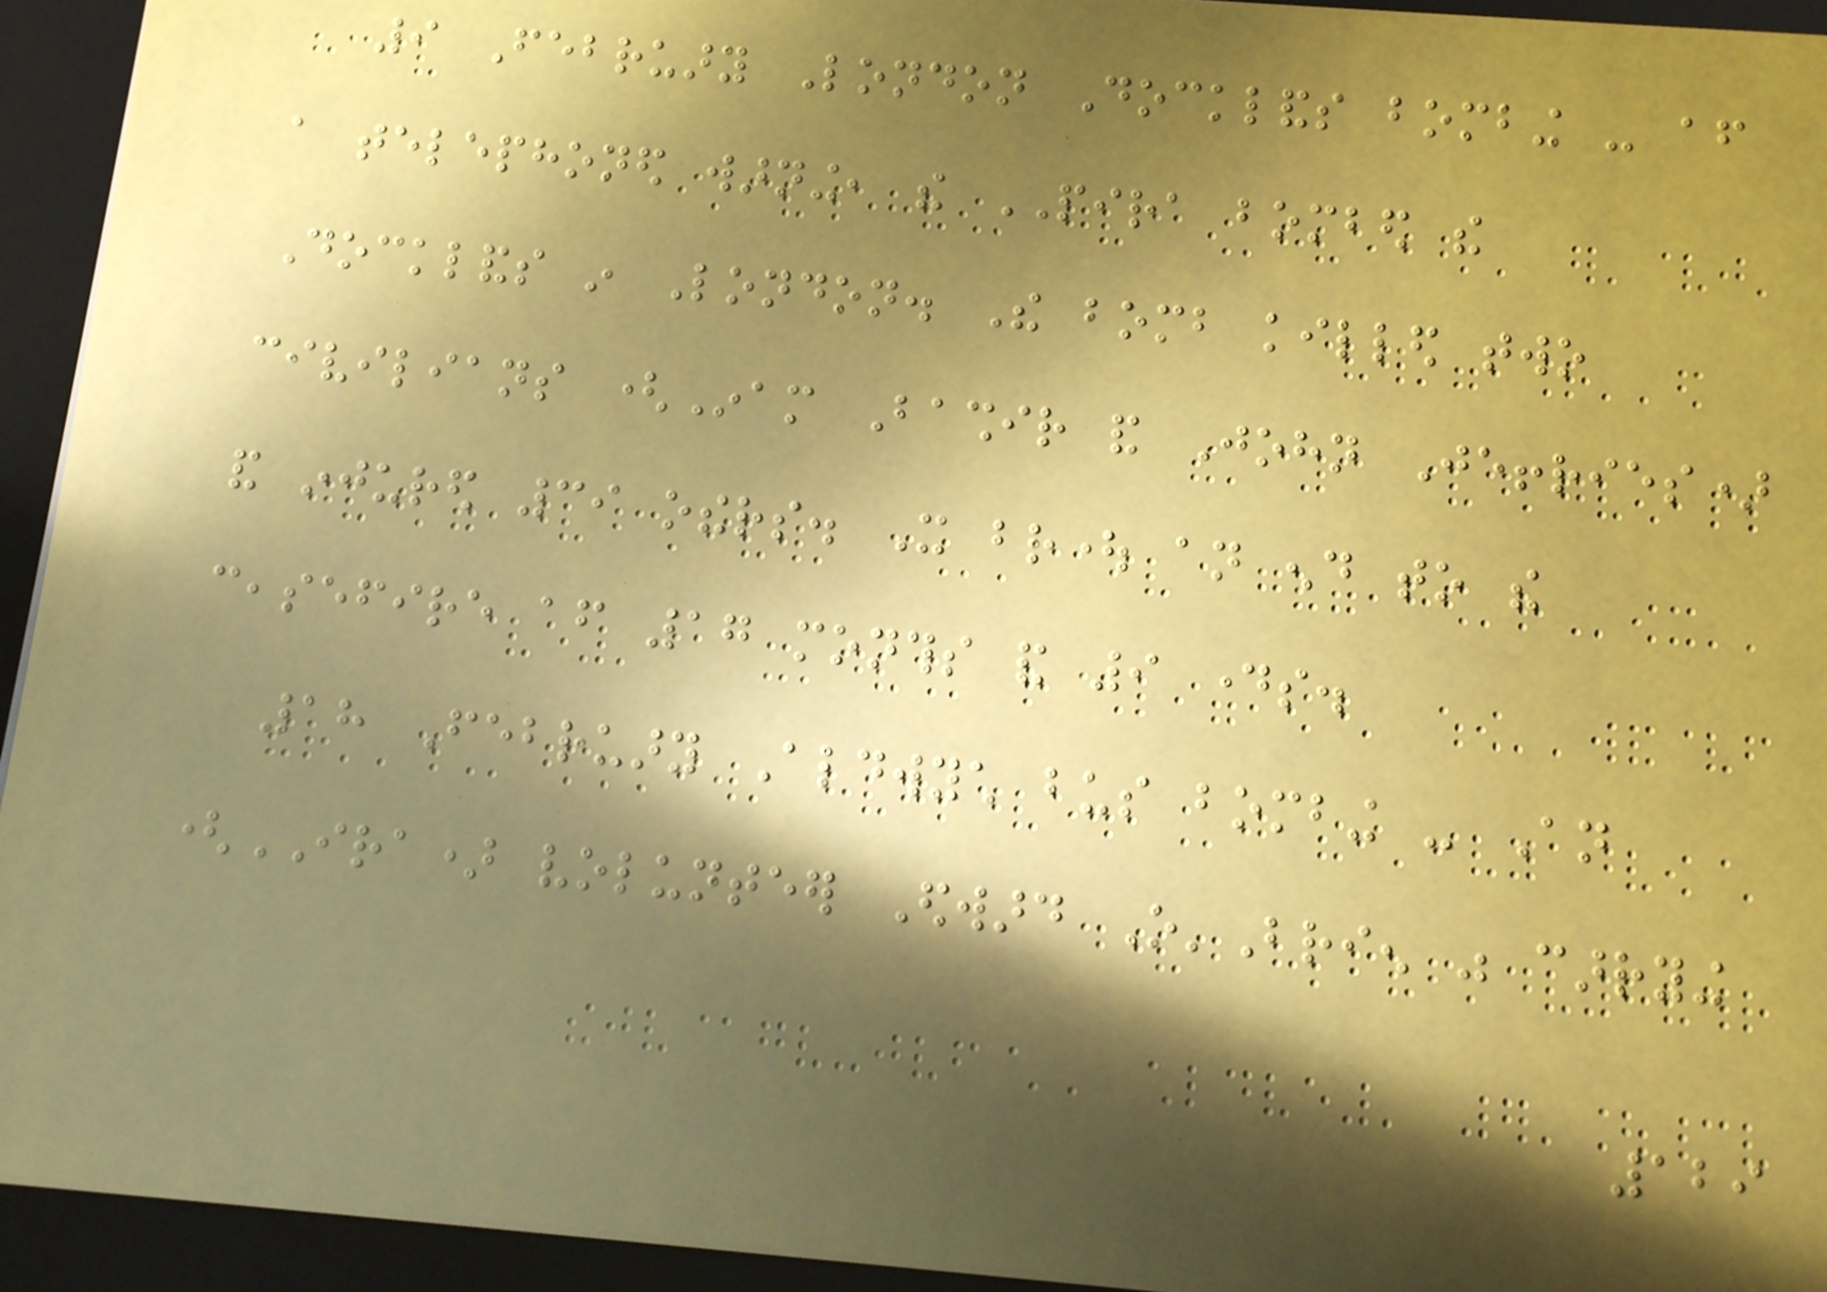9 February London Docklands bombing - after
a telephoned warning, the PIRA bombed the
Docklands in London. The bomb killed two
civilians (Inam Bashir and John Jeffries)
and injured 39 others. It brought an end to the
ceasefire after 17 months and 9 days.
18 February Aldwych bus bombing - An
(IRA) volunteer Edward O'Brien was carrying
129
